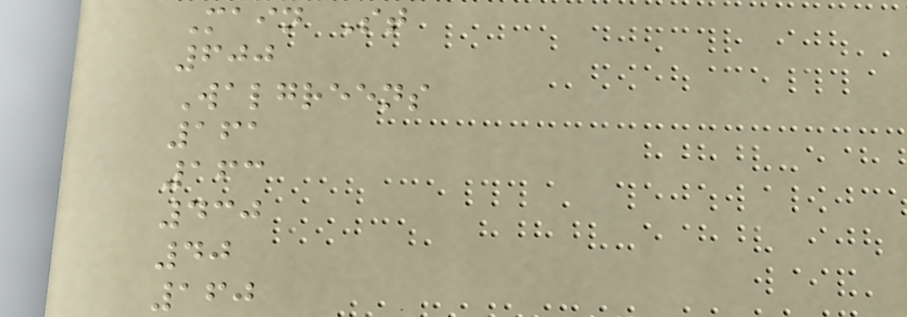Main St
600
Walgreens
161
163
430
40
160
